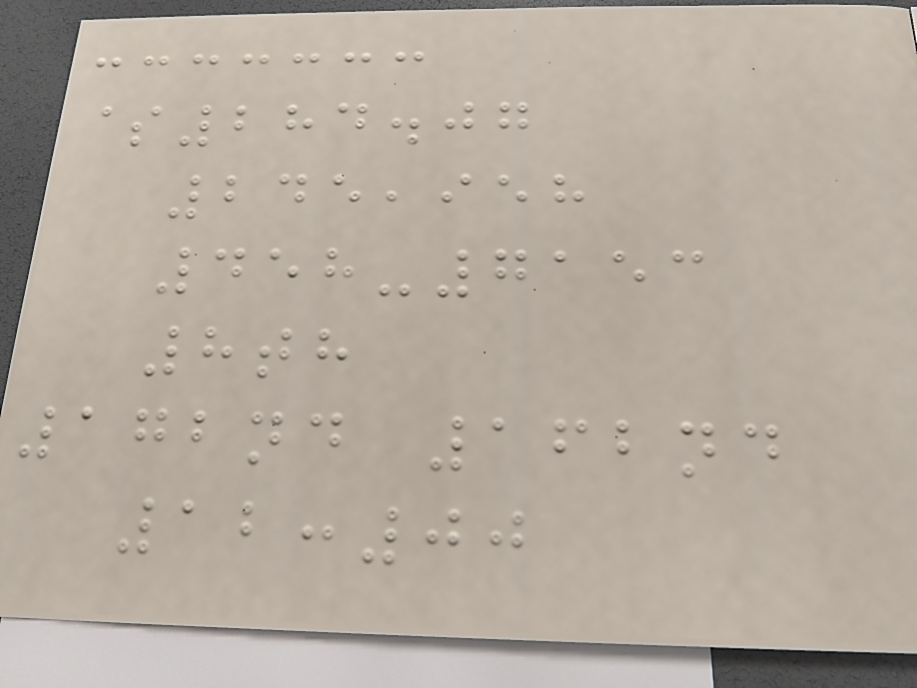$284.07
245,958
458-7153
8th
172nd 162nd
12:00
